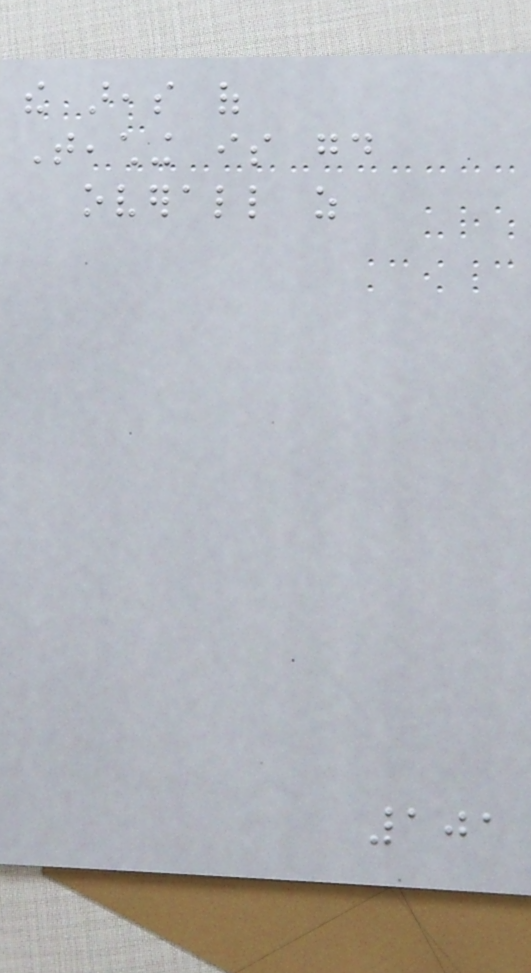the areas of
Teaching is good
overall as
101
